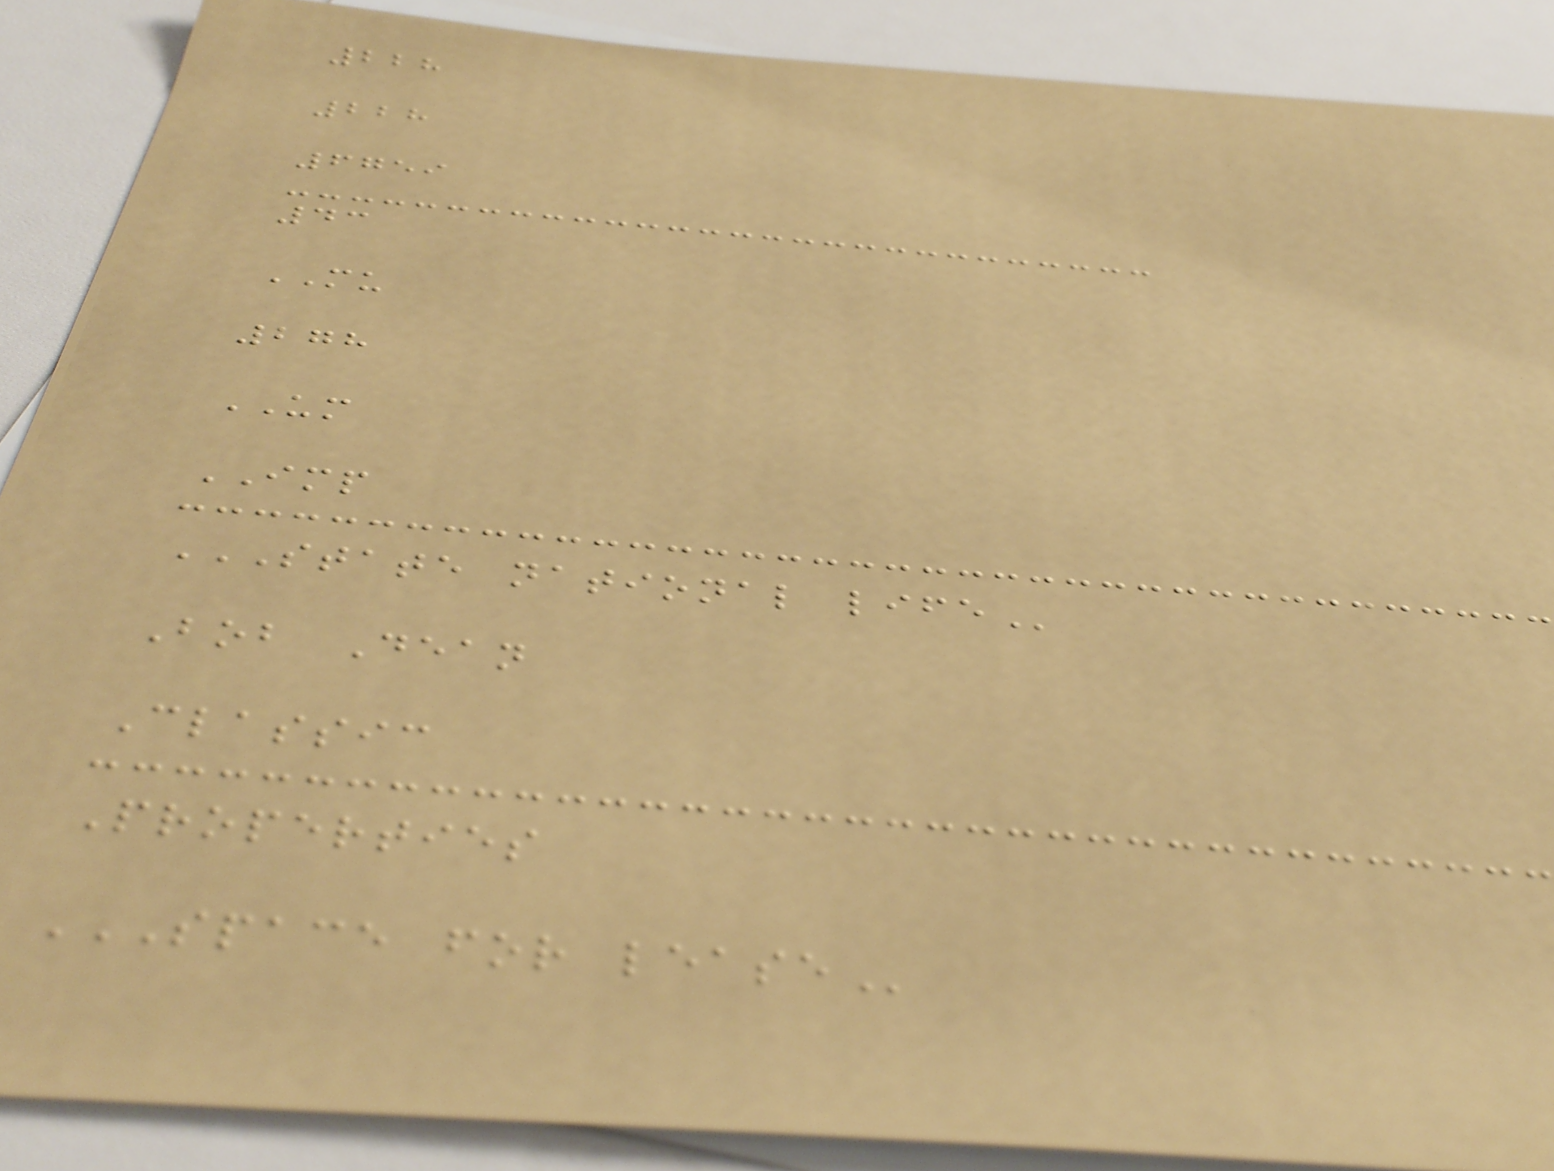228
228
6759
43
MU
278
UM
IMP
STATE NATIONAL LIFE
Bob Dean
Classic
Properties
SPACE FOR LEASE
